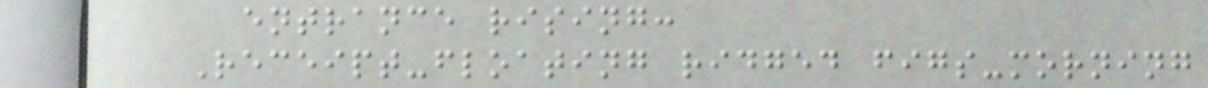entrance rising:
Receipt-floating ridged figs-morning
